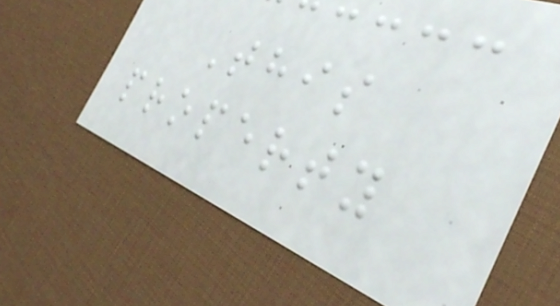This
property
